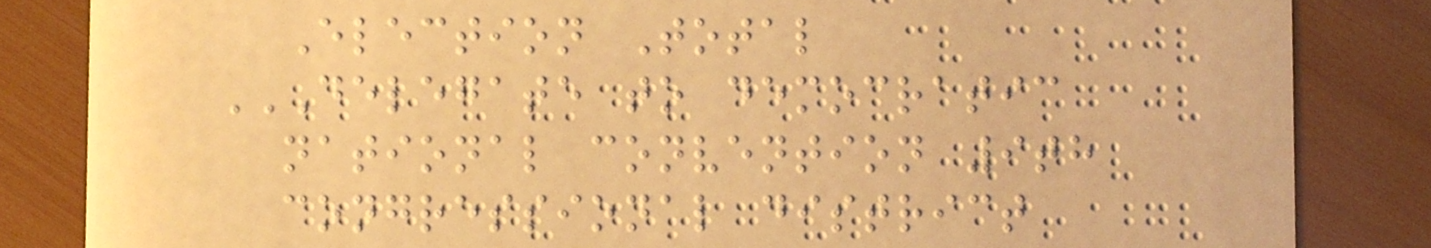Election Total
DELEGATE TO DEMOCRATIC
NATIONAL CONVENTION 9TH
CONGRESSIONAL DISTRICT
